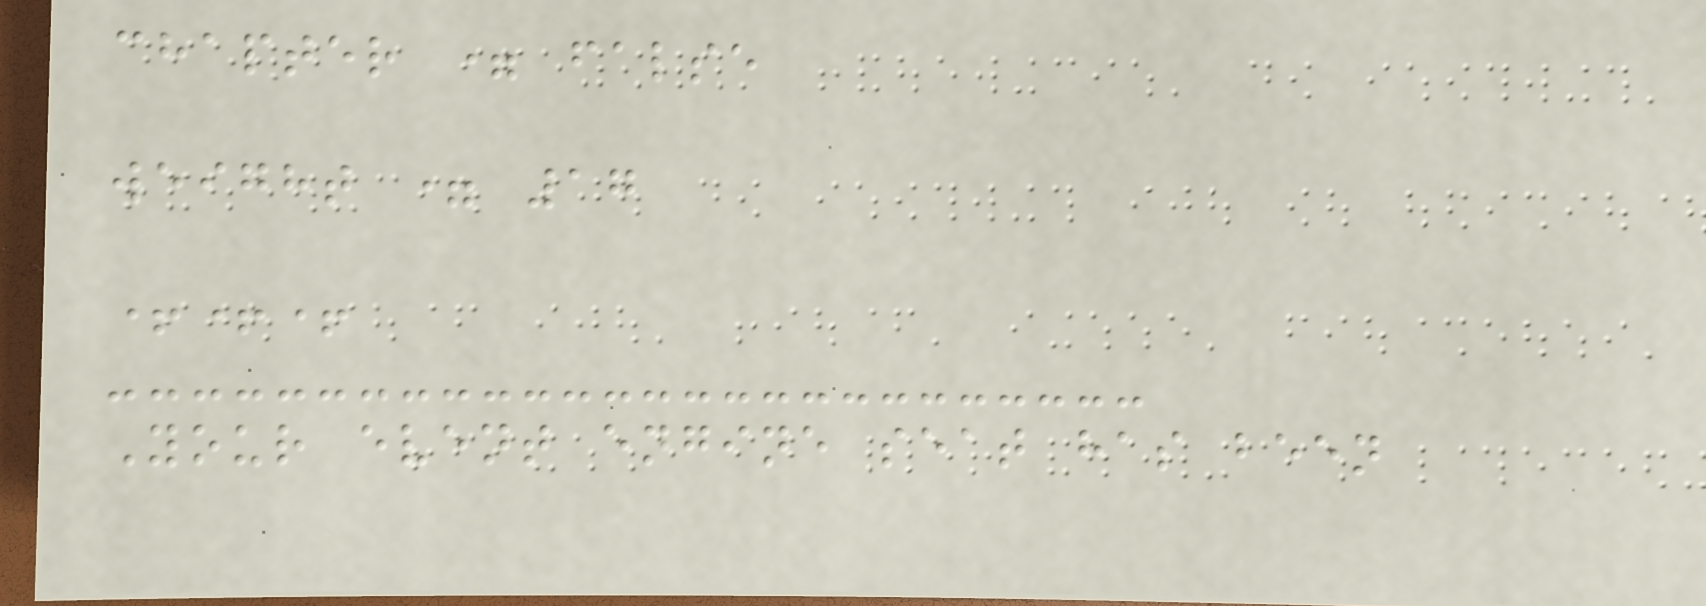chapter = false
weight = 17
+++
Your event engine seat has been
